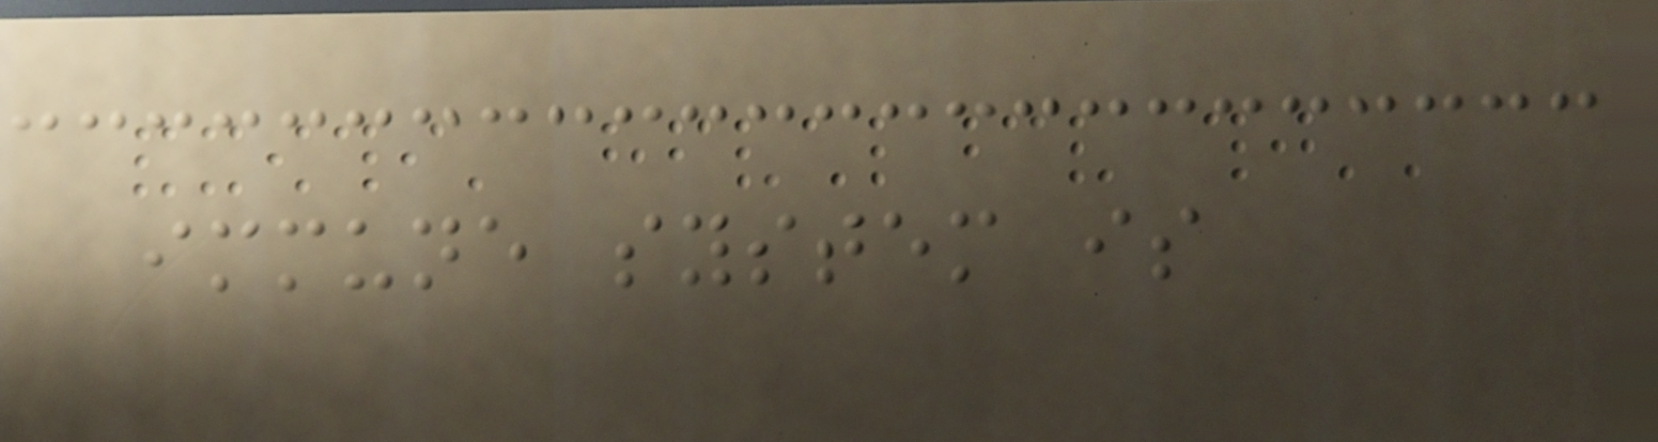immune system is
